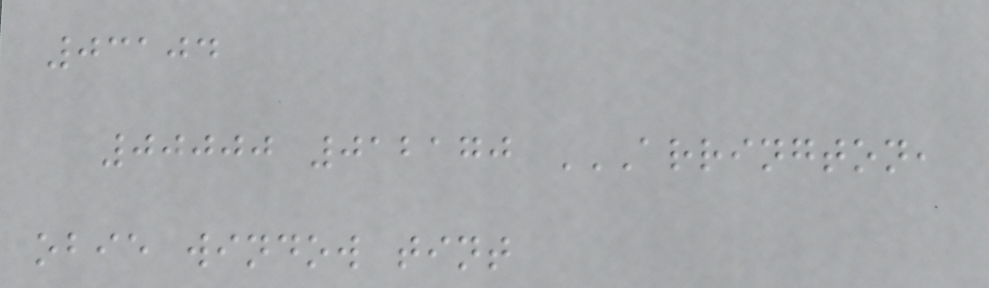03104
00000 012170 ARRINGTON,
OBIE WINDOW TINT
